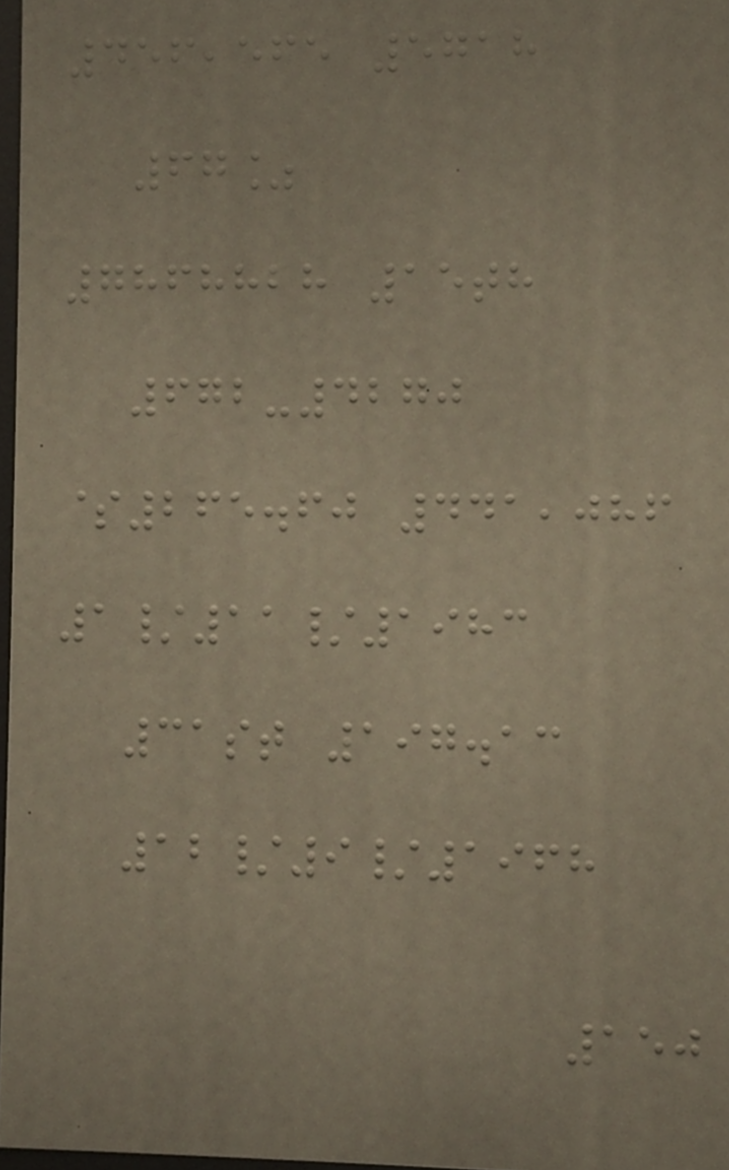456,565 5718
67%
7868828 15th
672-4270
$265.60 441,086
1/11/1983
31st 197.13
12/9/1968
150
